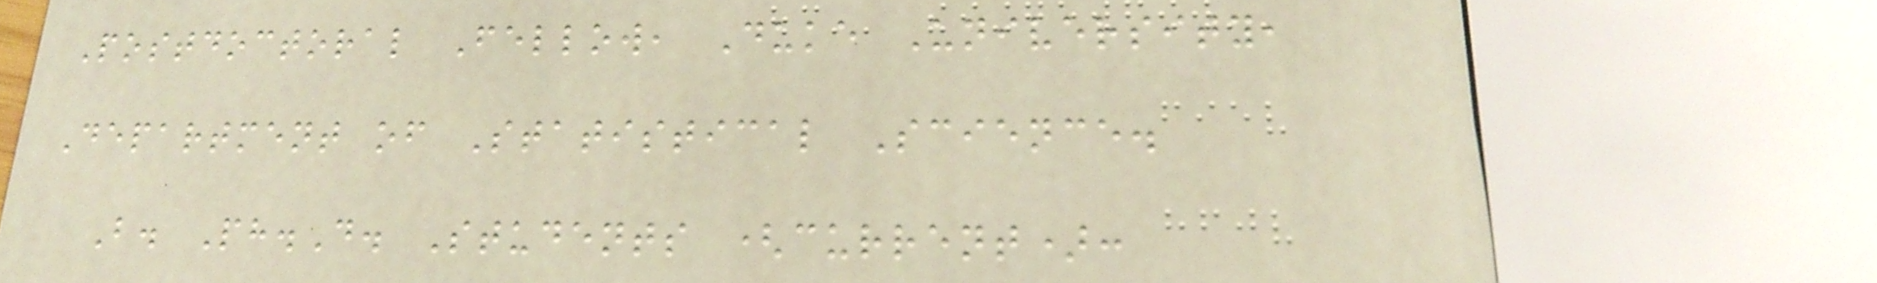Postdoctoral Fellow, Duke University,
Department of Statistical Science.
B. Ph.D. Students (current):
